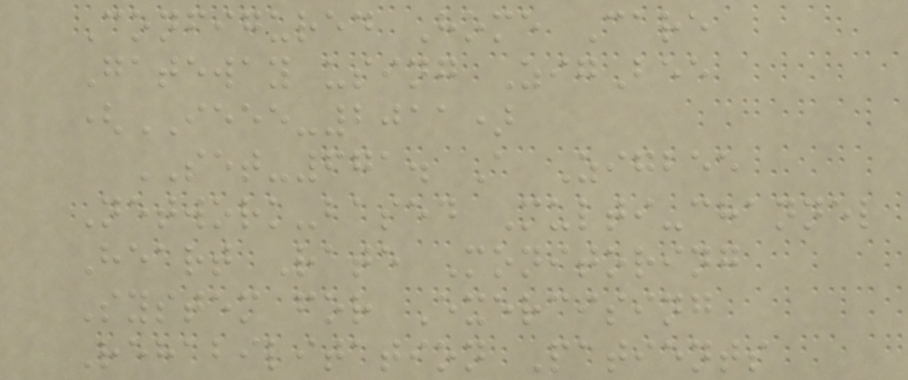Configured Home Care
Gateway using ZigBee
(IEEE-2011)
SET-671. A Zigbee
Network-based Multi-channel
Heart Rate Monitoring
System for Exercising
Rehabilitation Patients
